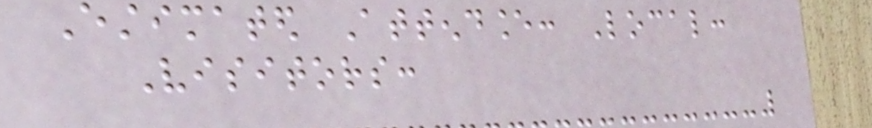Estimated Attendance: Local:
Visitors:
